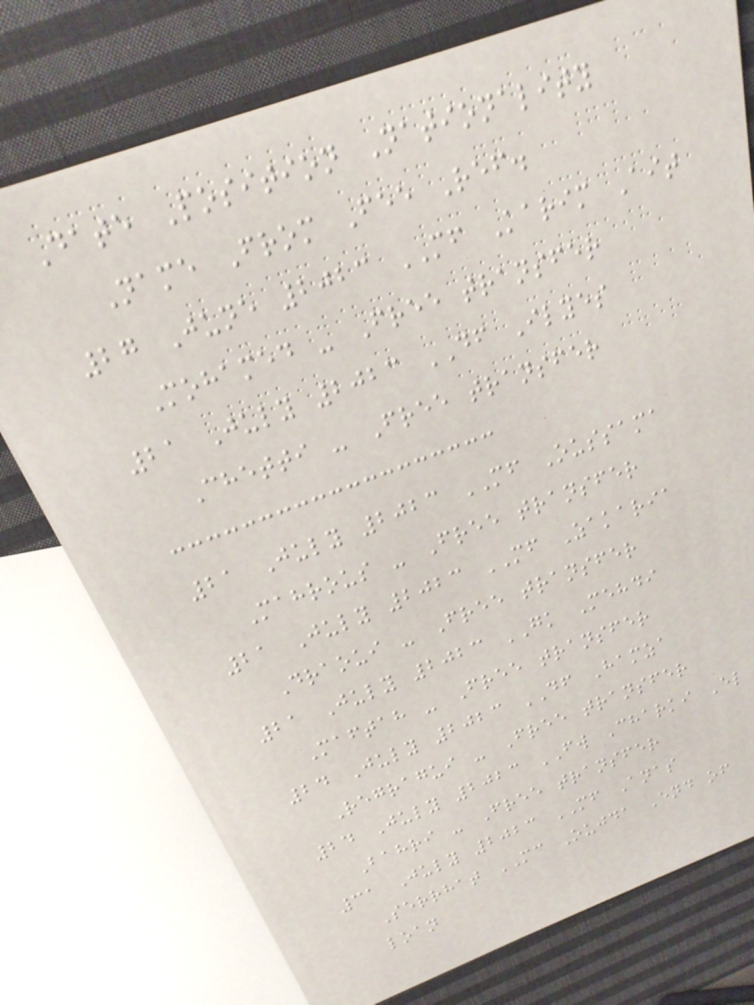Date Position Nationality
Name From Fee Ref.
27 June 2023 MF Karim Ait
Mohamed - Free transfer
21 July 2023 DF Ilyes
Chetti - Free transfer
21 July 2023 MF Oussama
Mahrous - Free transfer
21 July 2023 MF Zakaria
Draoui - Free transfer
21 July 2023 GK Mehdi
Maftah - Free transfer
24 July 2023 DF Hamza
Regragui - Free transfer
24 July 2023 FW Charki El
Bahri - Free transfer
31 July 2023 MF Anas
Serrhat MC Oujda End of
loan
